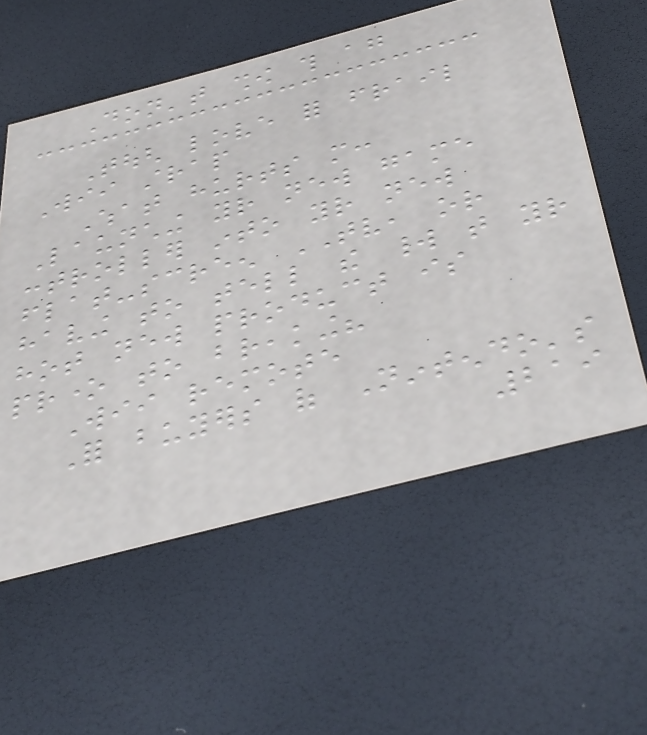Don't show this again
Tough love for frail
Wii strap
What hurts more:
Launching your new game
controller into your new
flat-screen TV, or
having to tell the world that your
hot new product is
prone to breaking?
Wii remote
For buyers of Nintendo's
219
